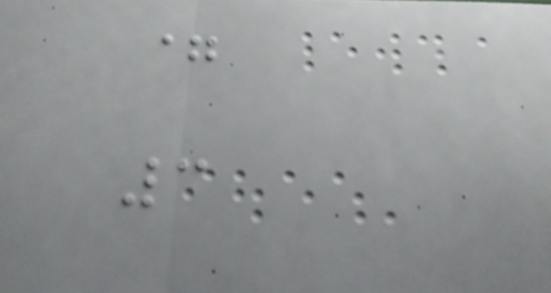=
3
